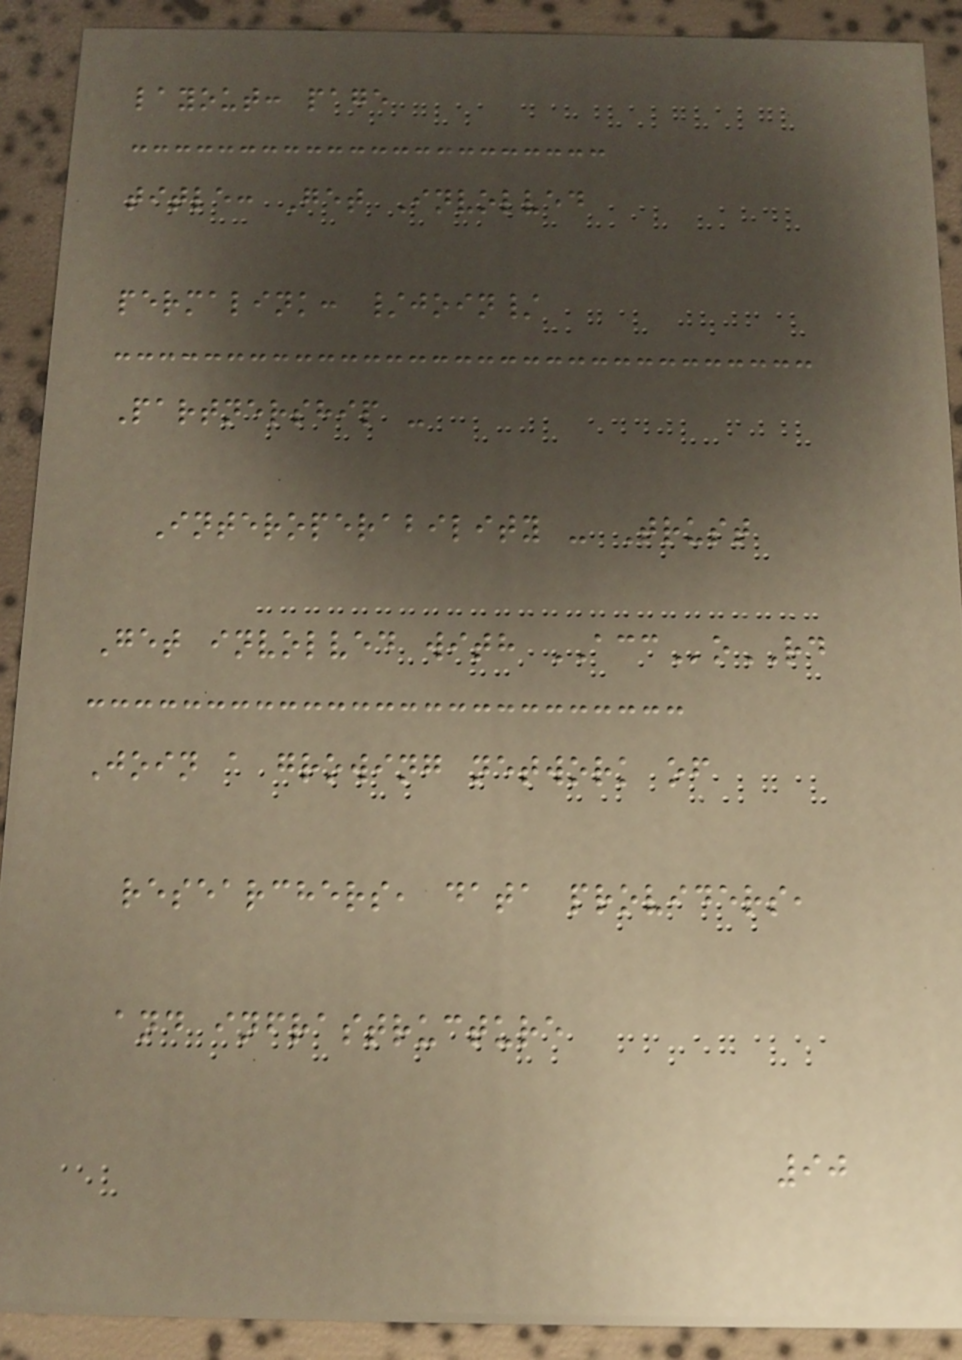layout: page
title: Get Involved
permalink: /join/
Partnership -
Interoperability - Trust
Get involved with ACCoRD
Join a growing network of
researchers, data providers,
and infrastructure
90
